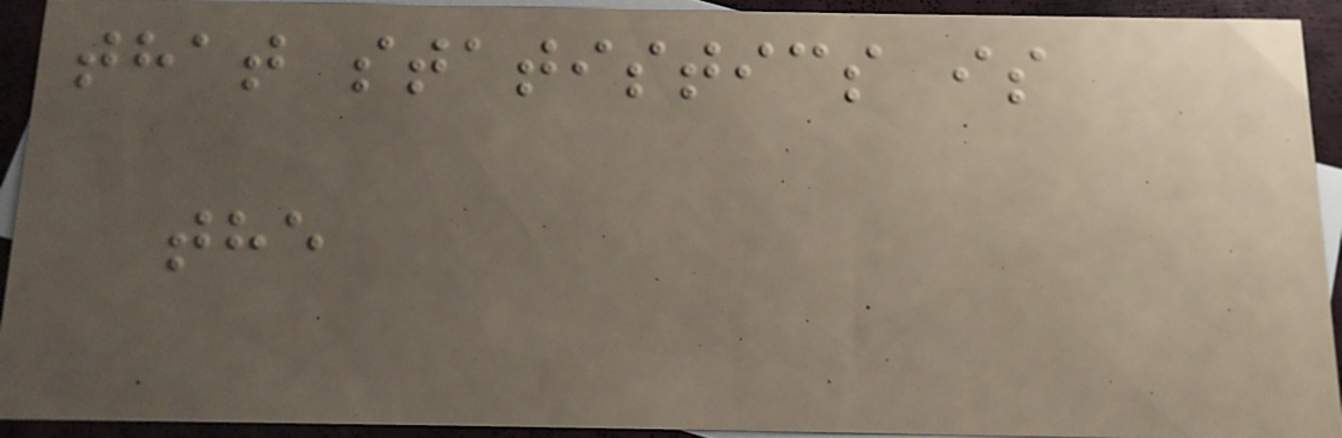that statistics is
the
